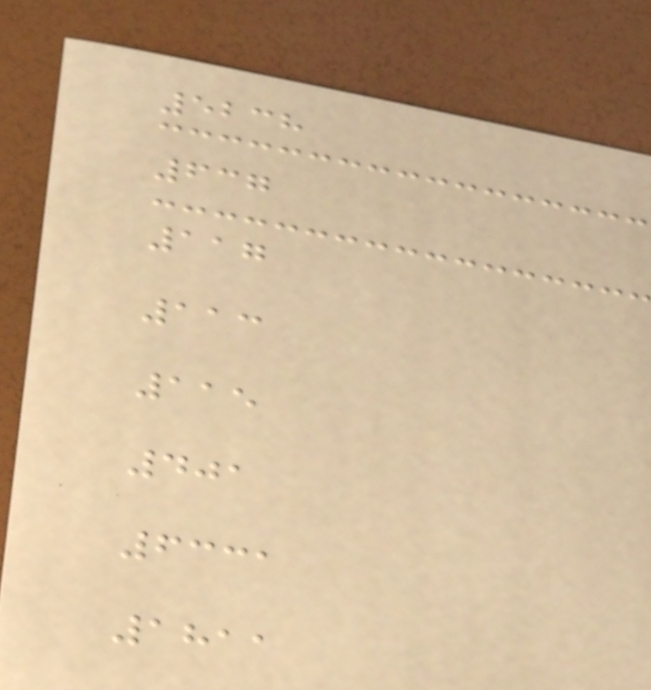5238
637
117
113
115
401
6331
1811
